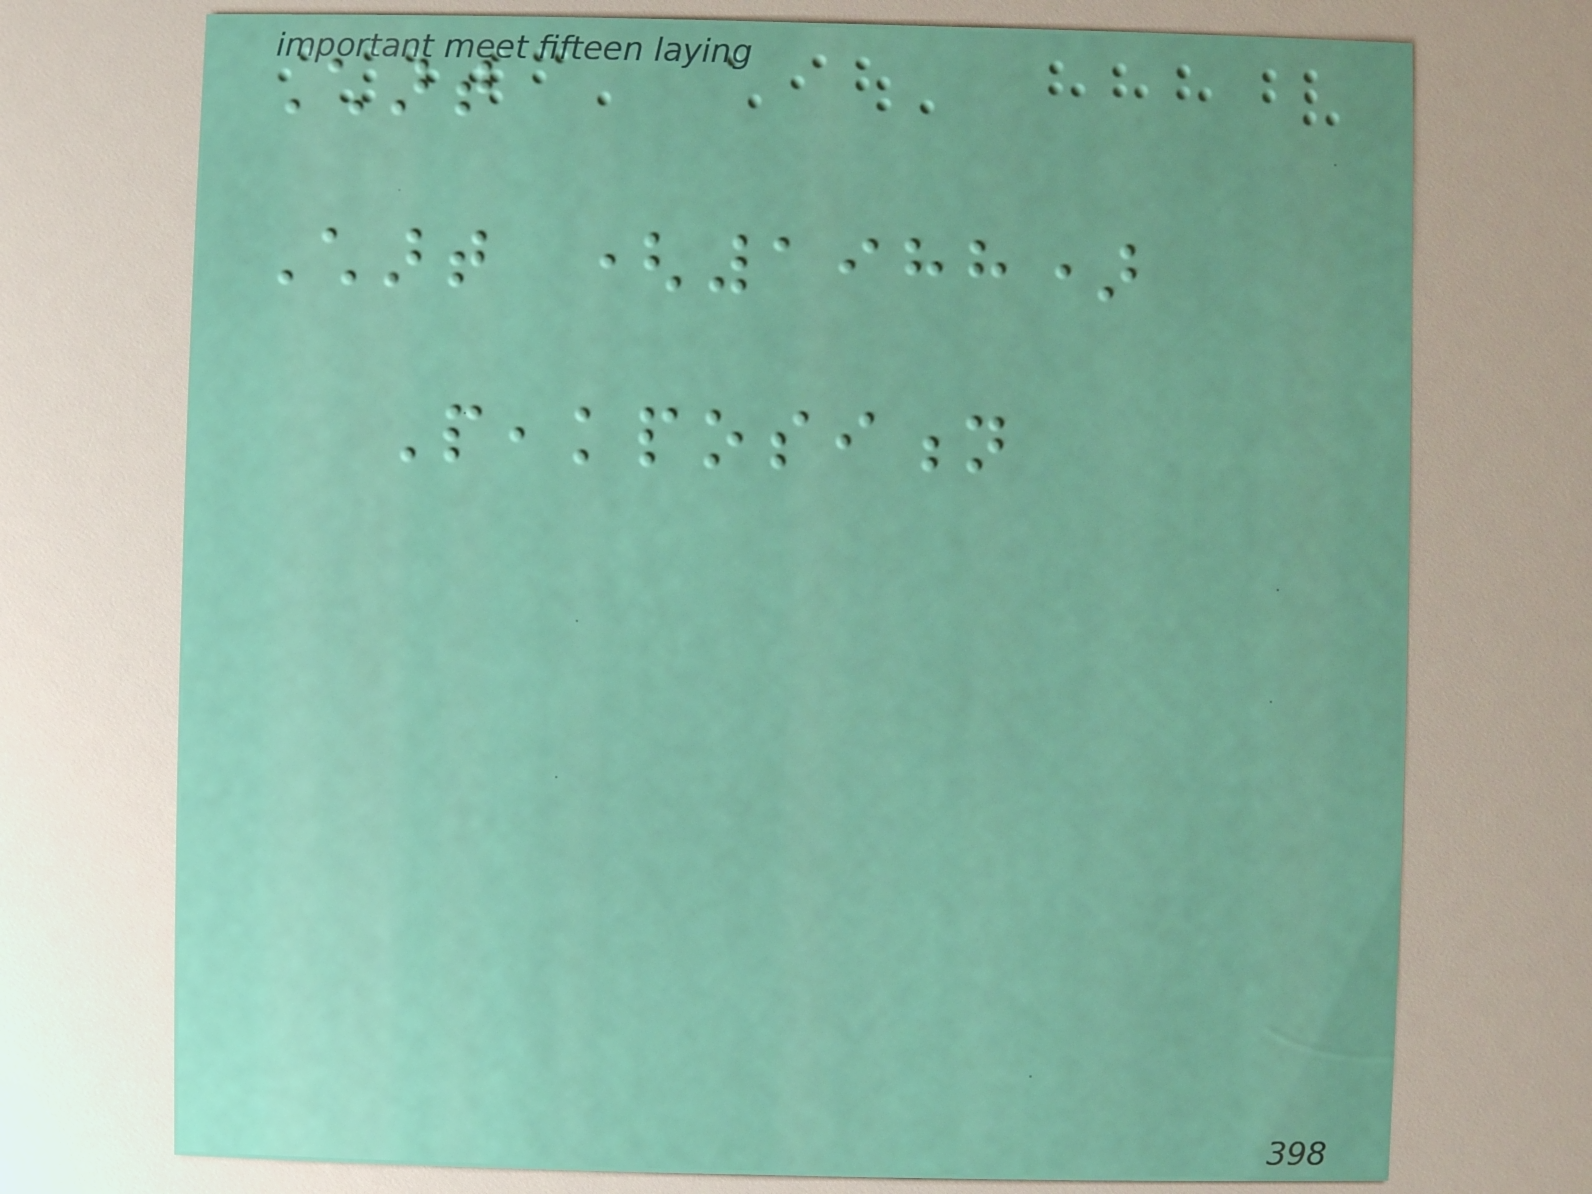Chart
Chart (1988)
Peakposition
